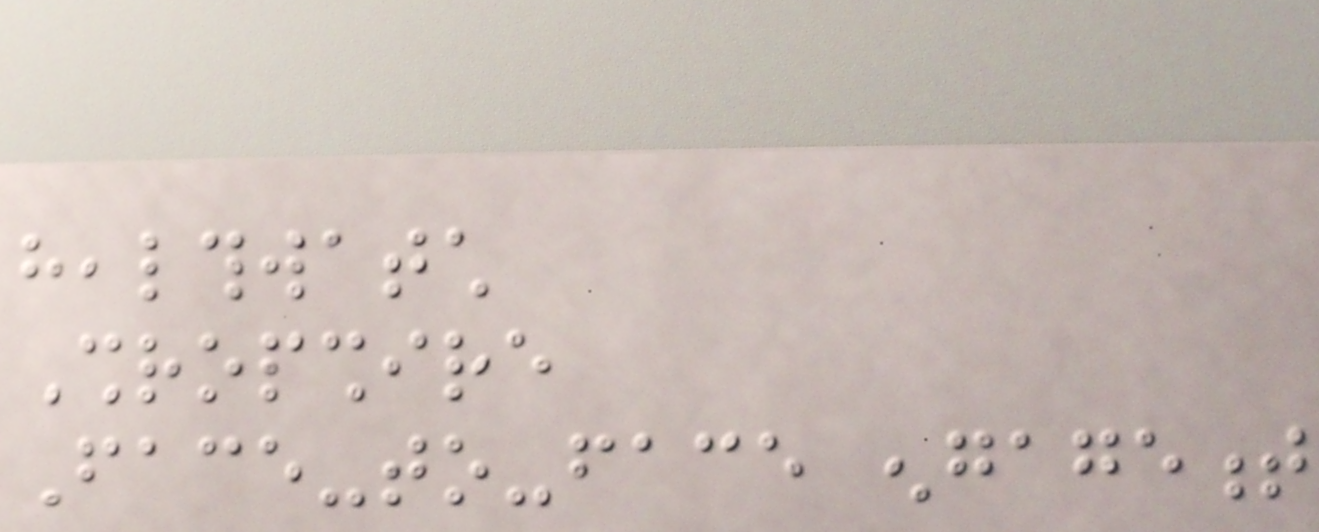healthwatch
Shropshire
Face-to-face engagement
